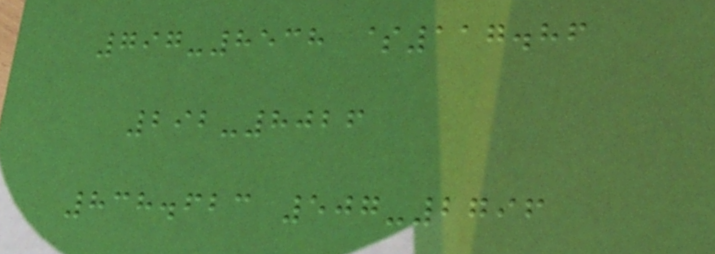797-8538 $117.86
292-8026
838.623 507-2796
